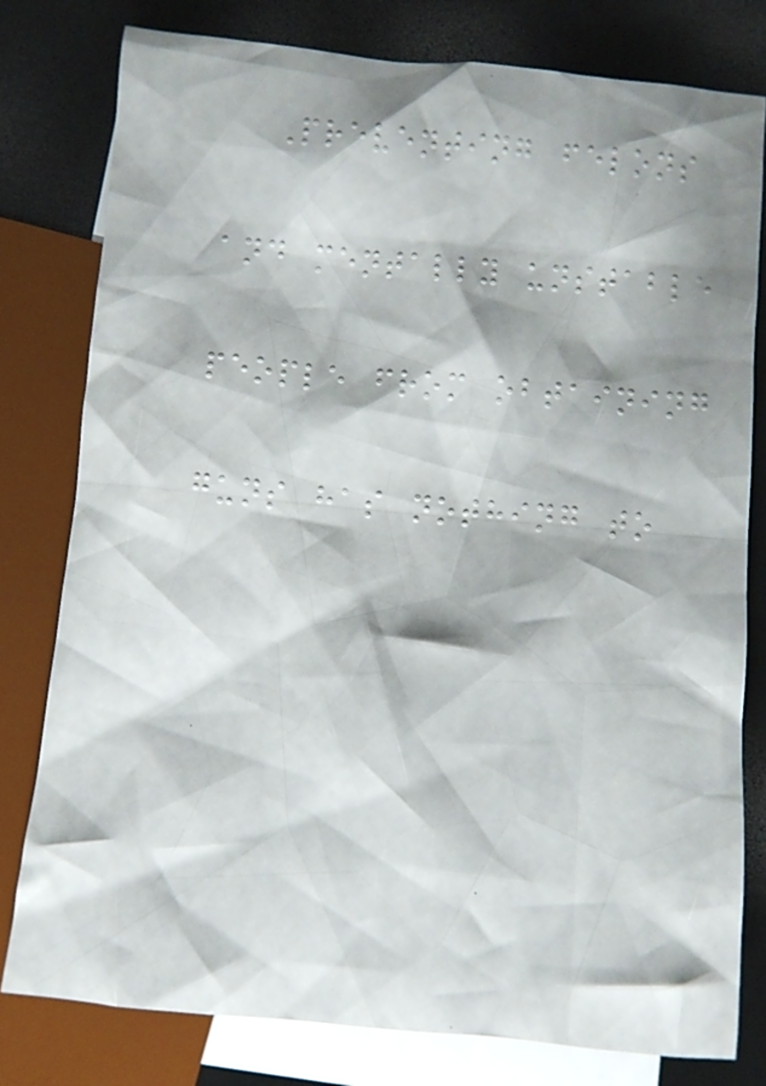Preventing felons
and mentally unstable
people from obtaining
guns has nothing to
